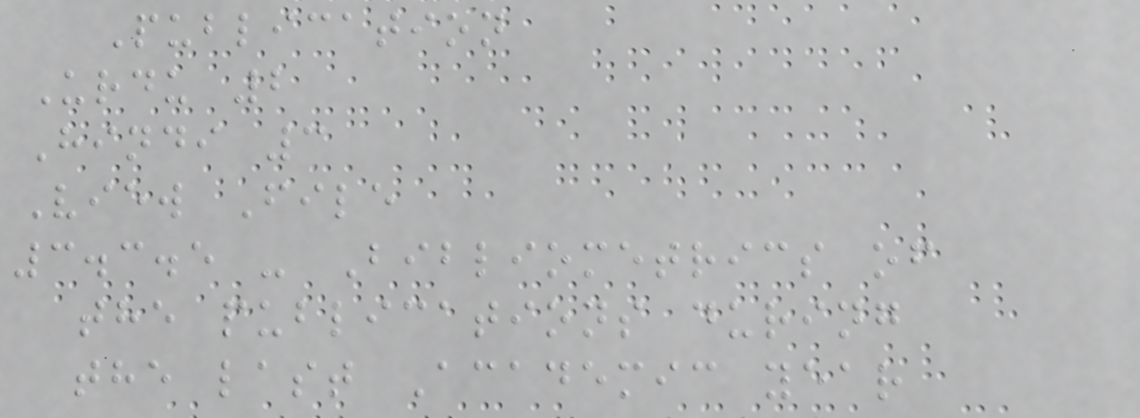Publication
Urdu 2
Hindi 3
View File
3.3.5 - Bibliometrics of
the publications during
the last Academic year
